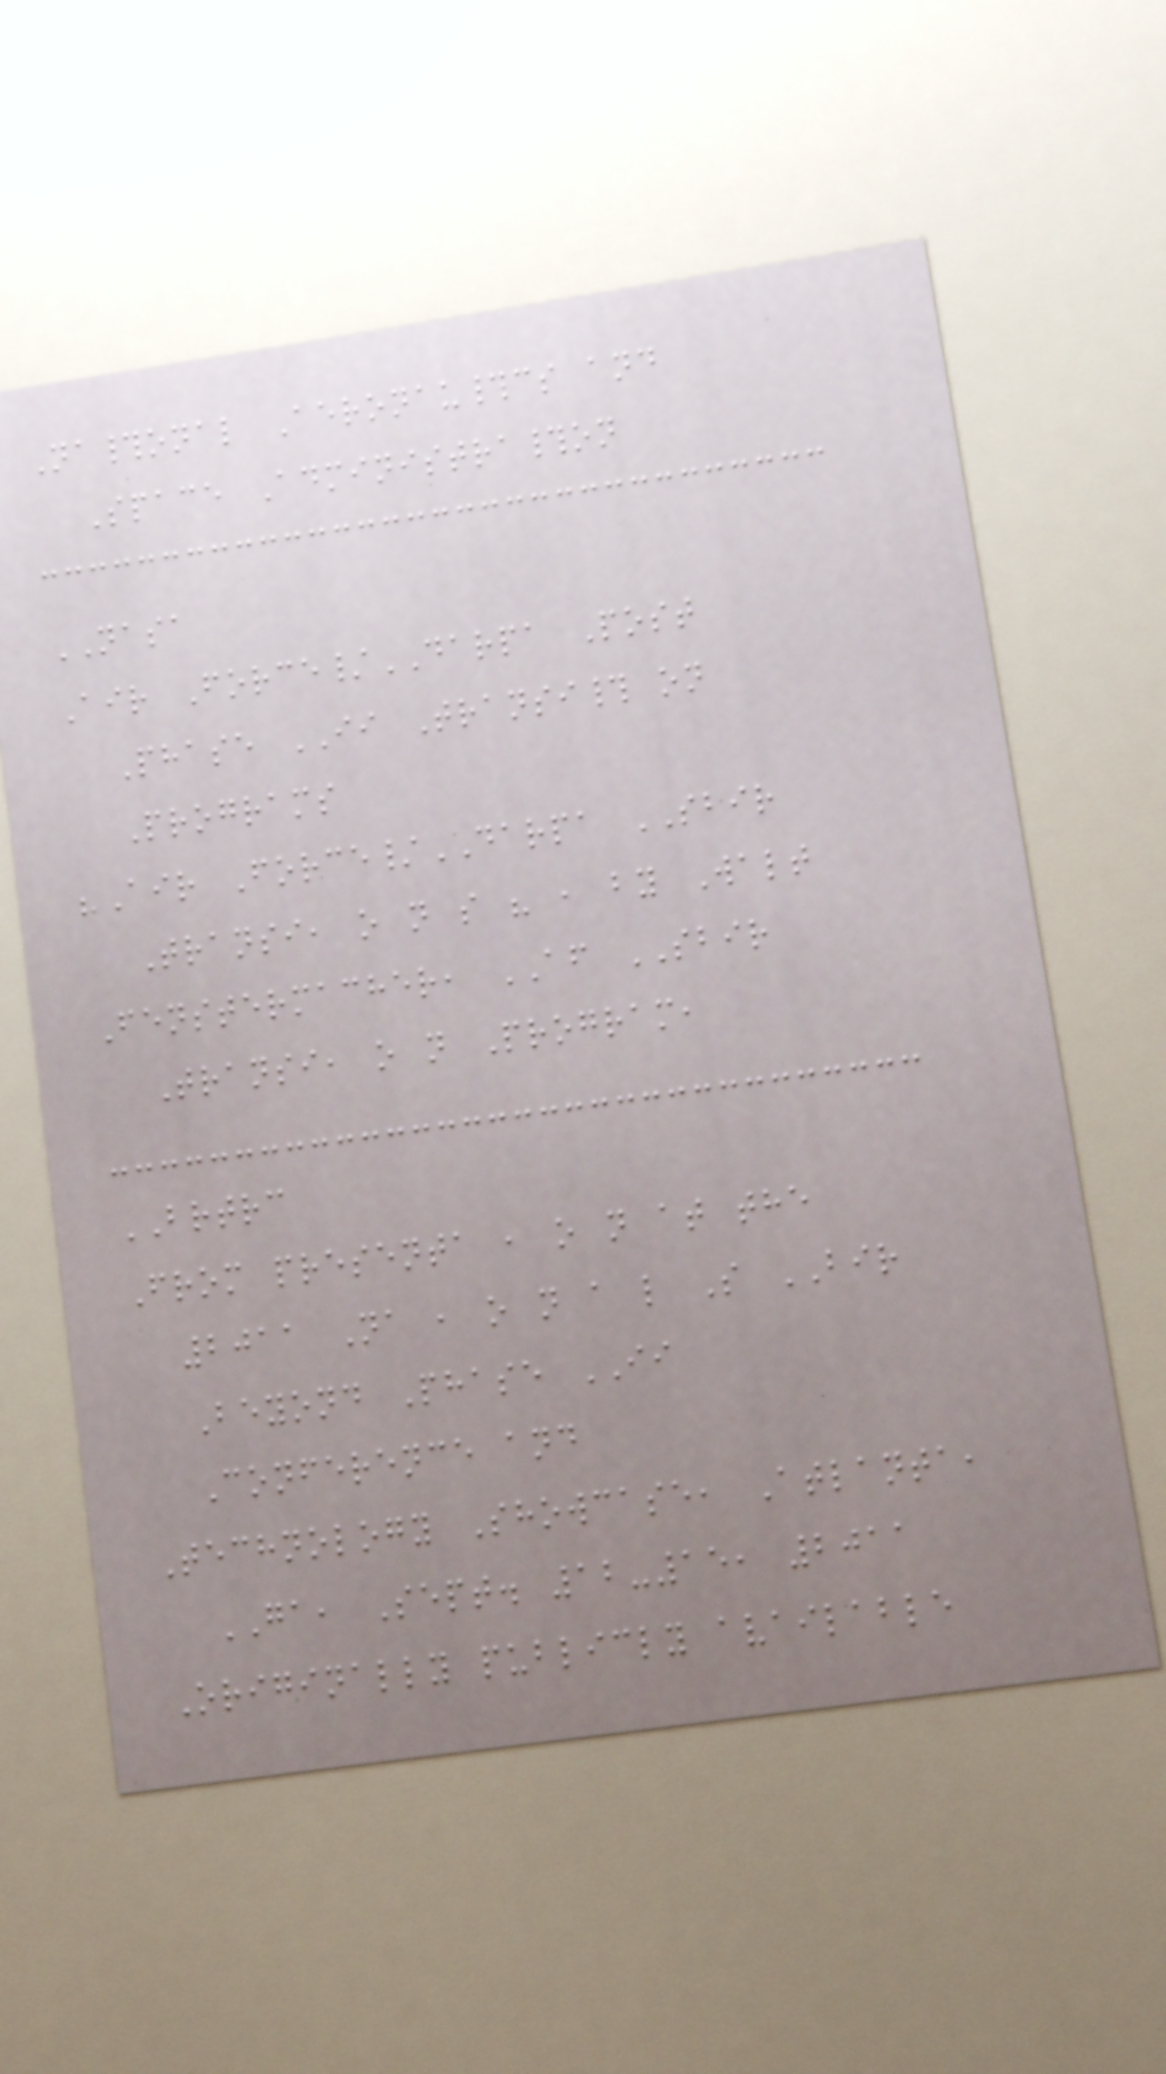Na#onal Aeronau#cs and
Space Administra#on
NASA
Air Force/DARPA Post
Phase II Transi# on
Programs
"Air Force/DARPA SBIR
Transi, o n s " , by Walt
Fenstermacher, AF SBIR
Transi, o n Program,
BRTRC
From presenta , o n at the
2011 Na , o n a l S BIR
Beyond Phase II
Conference and
Technology Showcase, Atlanta,
GA, Sept. 12-15, 2011
Originally publicly available
